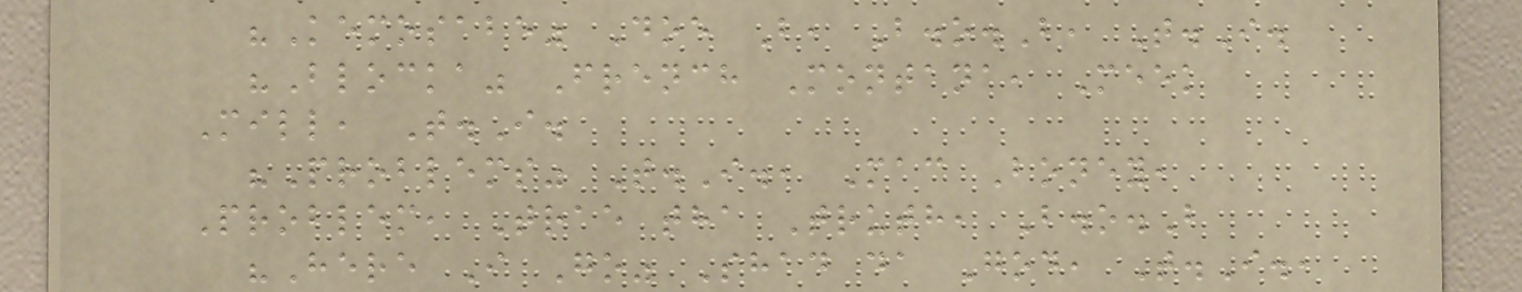"Kemosabe" Doe B, B.o.B, T.I.
"Blocka" French Montana, Meek
Mill, T.I.
"Problems" T.I., Mac Boney,
Problem, Trae tha Truth, B.o.B
"Here I Go" Shad da God, T.I.,
